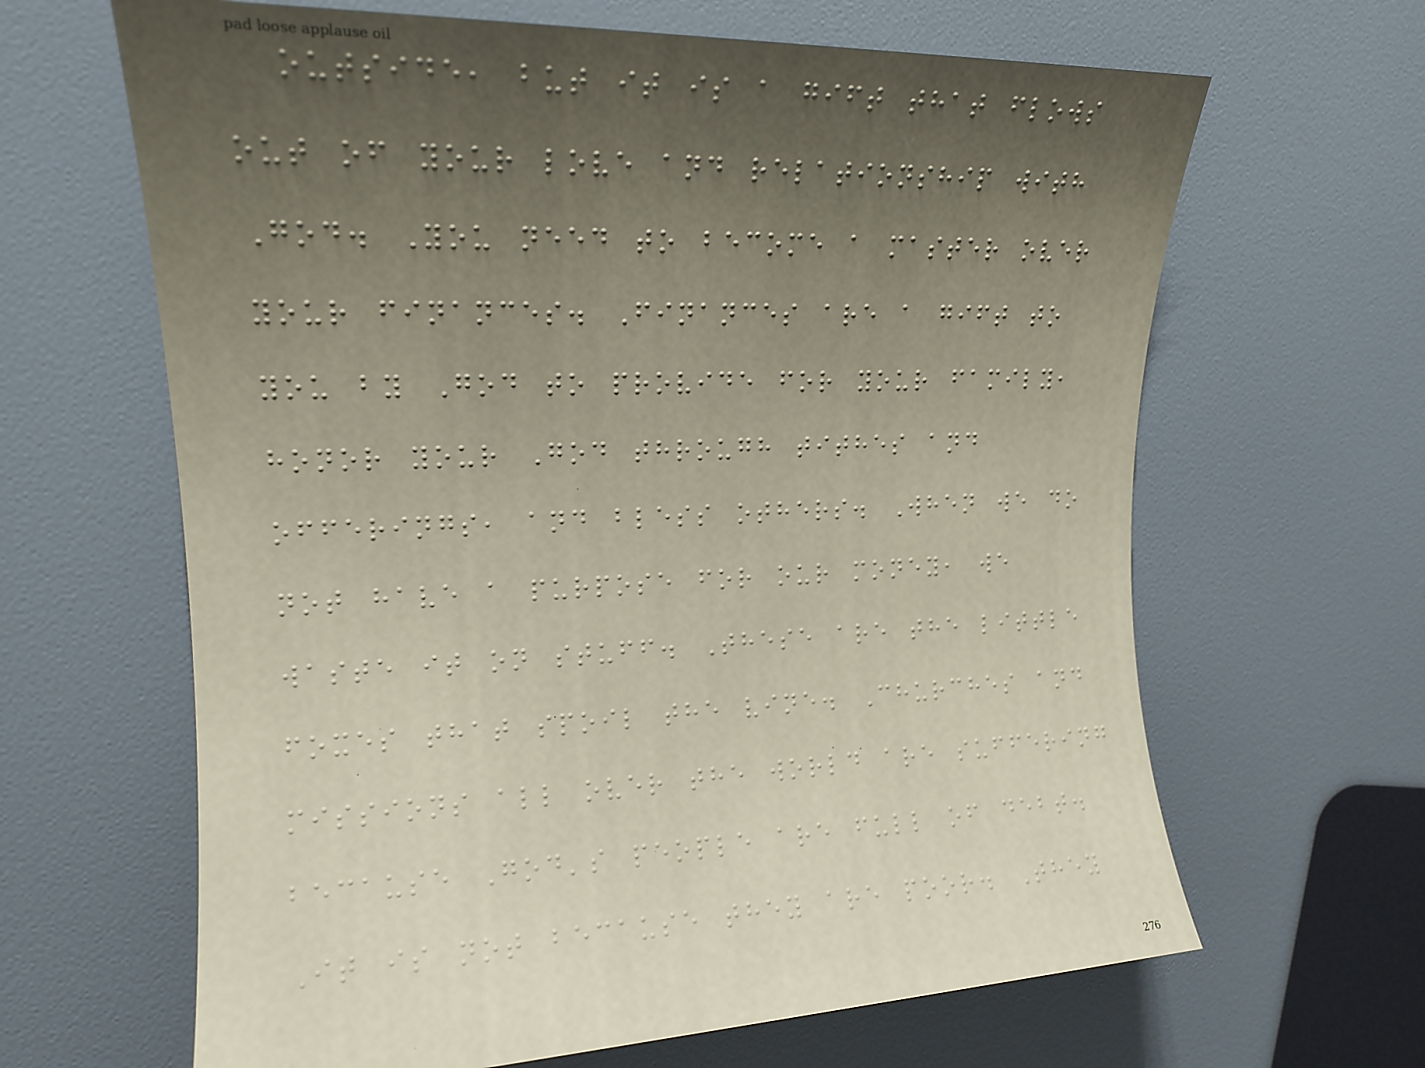outside, but it is a gift that flows
out of your love and relationship with
God. You need to become a master over
your finances. Finances are a gift to
you by God to provide for your family,
honor your God through tithes and
offerings, and bless others. When we do
not have a purpose for our money, we
waste it on stuff. These are the little
foxes that spoil the vine. Churches and
missions all over the world are suffering
because God's people are full of debt.
It is not because they are poor. They
